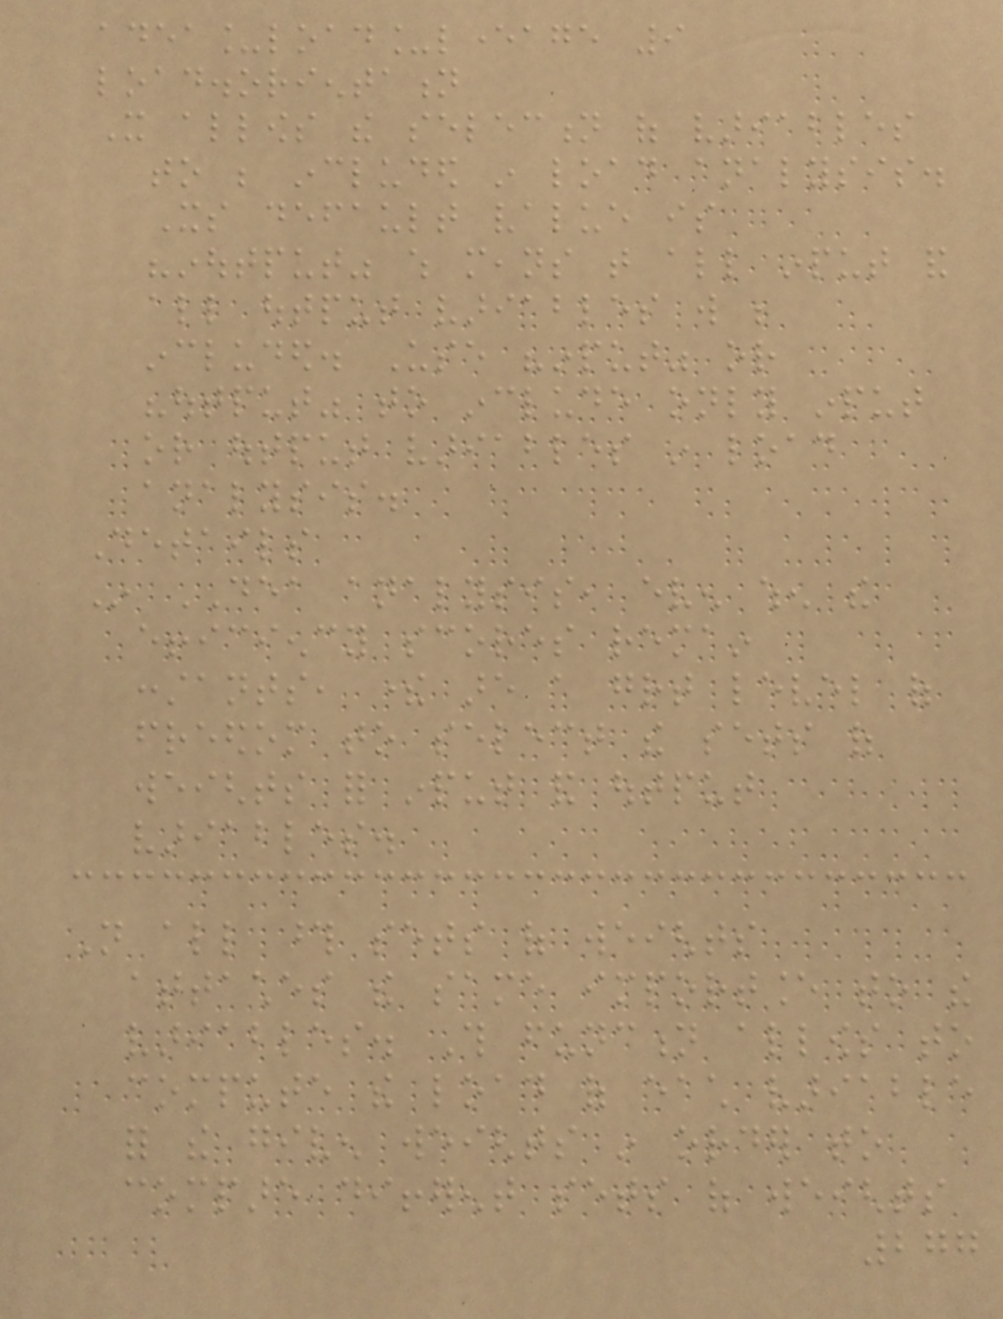adea_load_leverage 9
load.orientation
It allows the selection of variables
to be included in load analysis.
Its default value is
"inoutput" which means that all input and
all output variables will be
included. Use "input" or
"output" to include only input
or output variables in load
analysis.
Details
In DEA analysis, even when the
efficiency scores remain
constants, there are a great level of
freedom to select the sets of
weights for input and output
variables.
Not all those sets of weights
attaches the same importance to the
variables. This function allows to
compute the load of each variable
for the given weights in order to
compare different sets of weights
277
